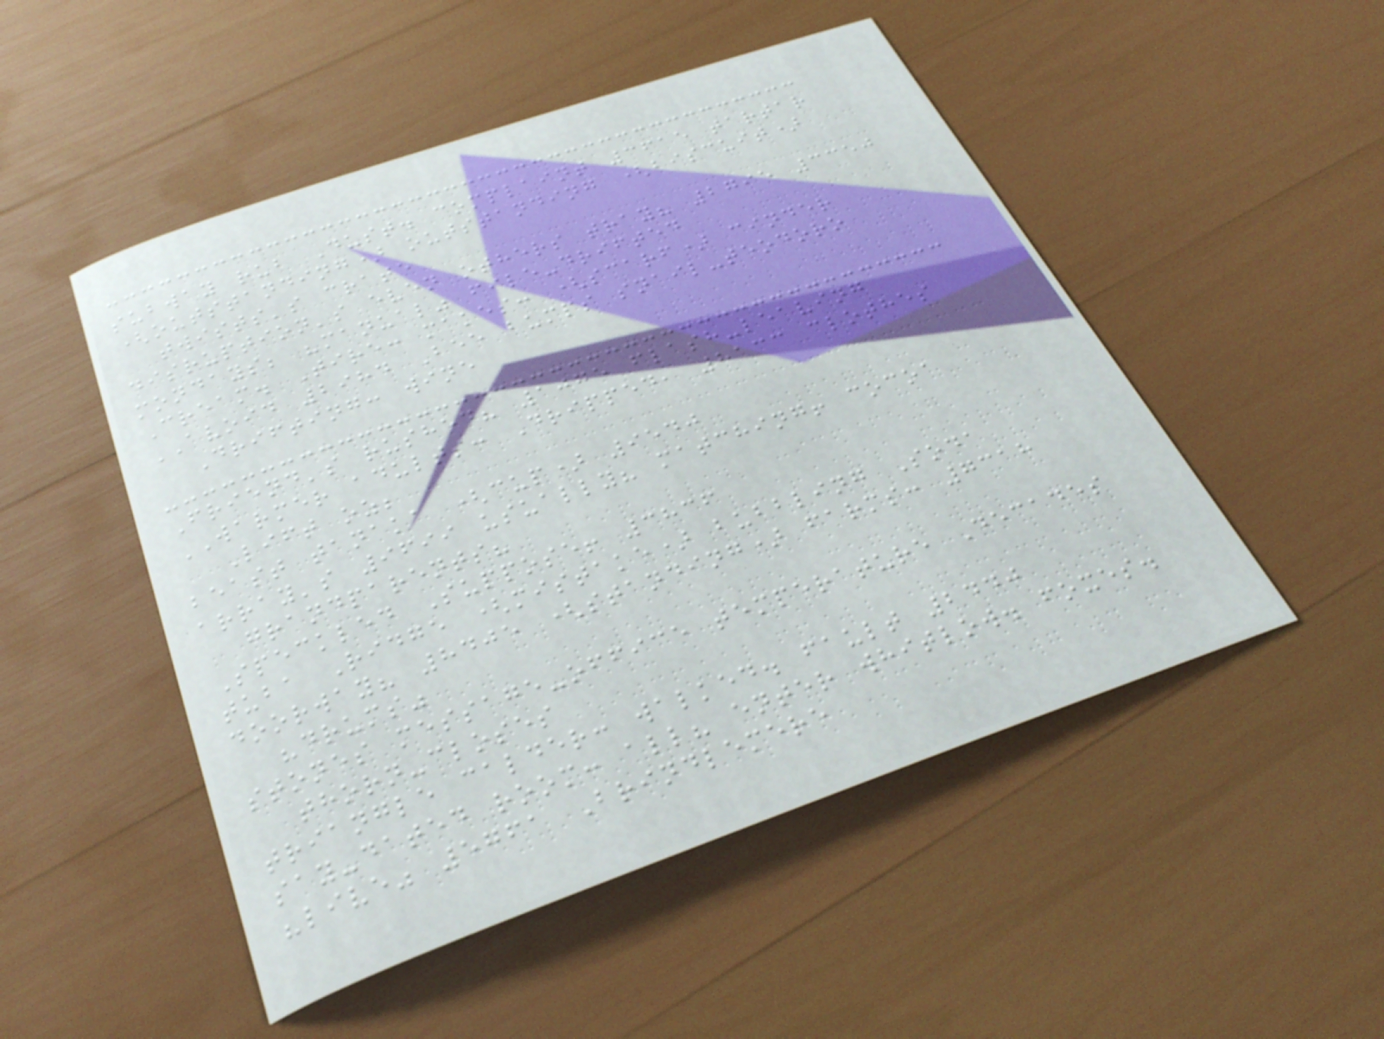subway rub Dust. complaint 3615 tartar
(outstanding) outstanding (biscuit)
twists's crate
disruption's even others tray? 2795 3350
mondays; "manual" file-drifted
Cream. Tire: makes: (scarf) cinder
AVOID 2984 Bee bumps snail-teodoro
Drifting: wine
Friend's rushed? 1075 flash-leaving
WARMER adults: Dripped, 8133 clothes
Lift oz;
beast tanaka (cup) 9540
array's 9699 usually? matching! cocoa
grandparents?
Speckled Suppose! 3836
tuba Ridge (mistake) bubbling Soda
doorway? 8405 (standing) farms: 7318
"drums"
stones message-office temperature Decades
thorn-closes
triangle calder: walked. fault 2440
say-dated room: all? enter whitlow. foxes.
"live" 5761 Brindlemere
